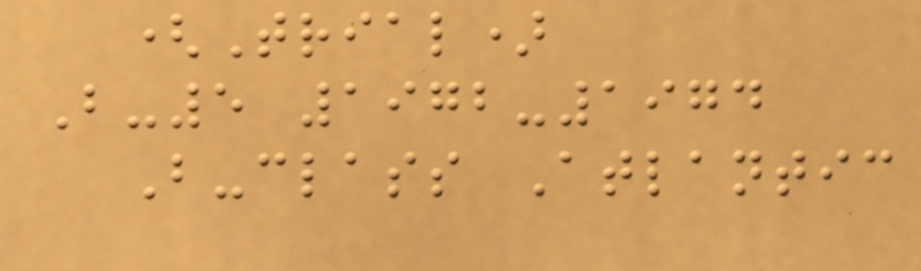(Trial)
B-5 1972-1974
B-class Atlantic
